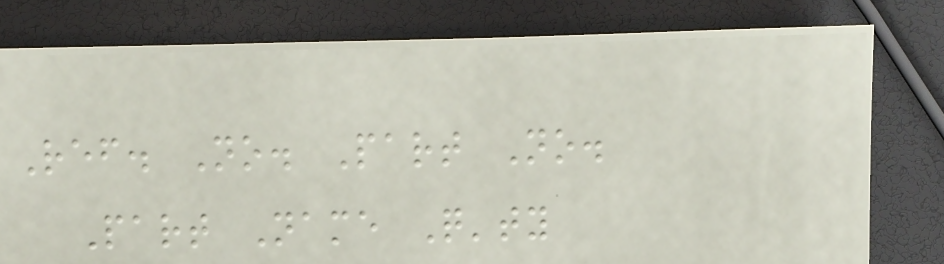Ref. No. Part No.
Part Name Q'ty
